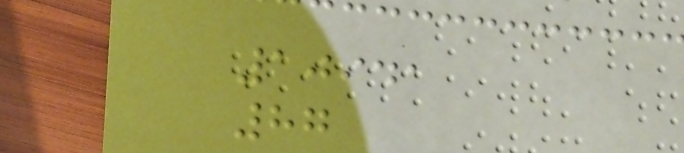10941
87
